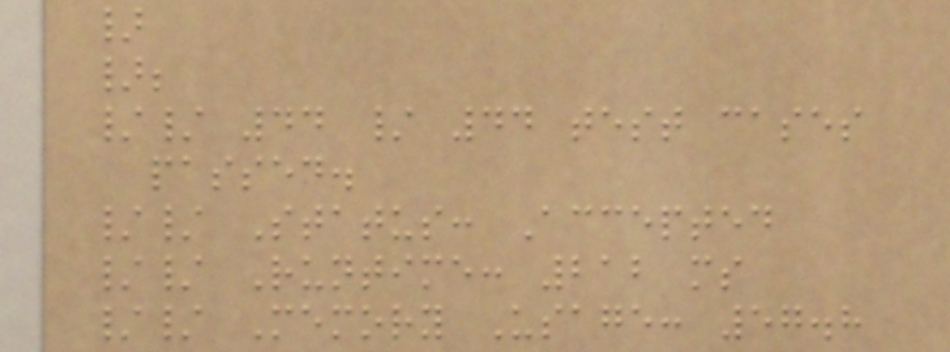}
};
// 44 / 44 test cases
passed.
// Status: Accepted
// Runtime: 212 ms
// Memory Usage: 57.8
